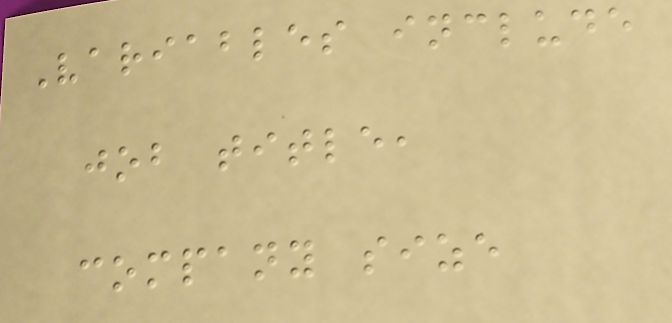Variables include
job title,
company size
